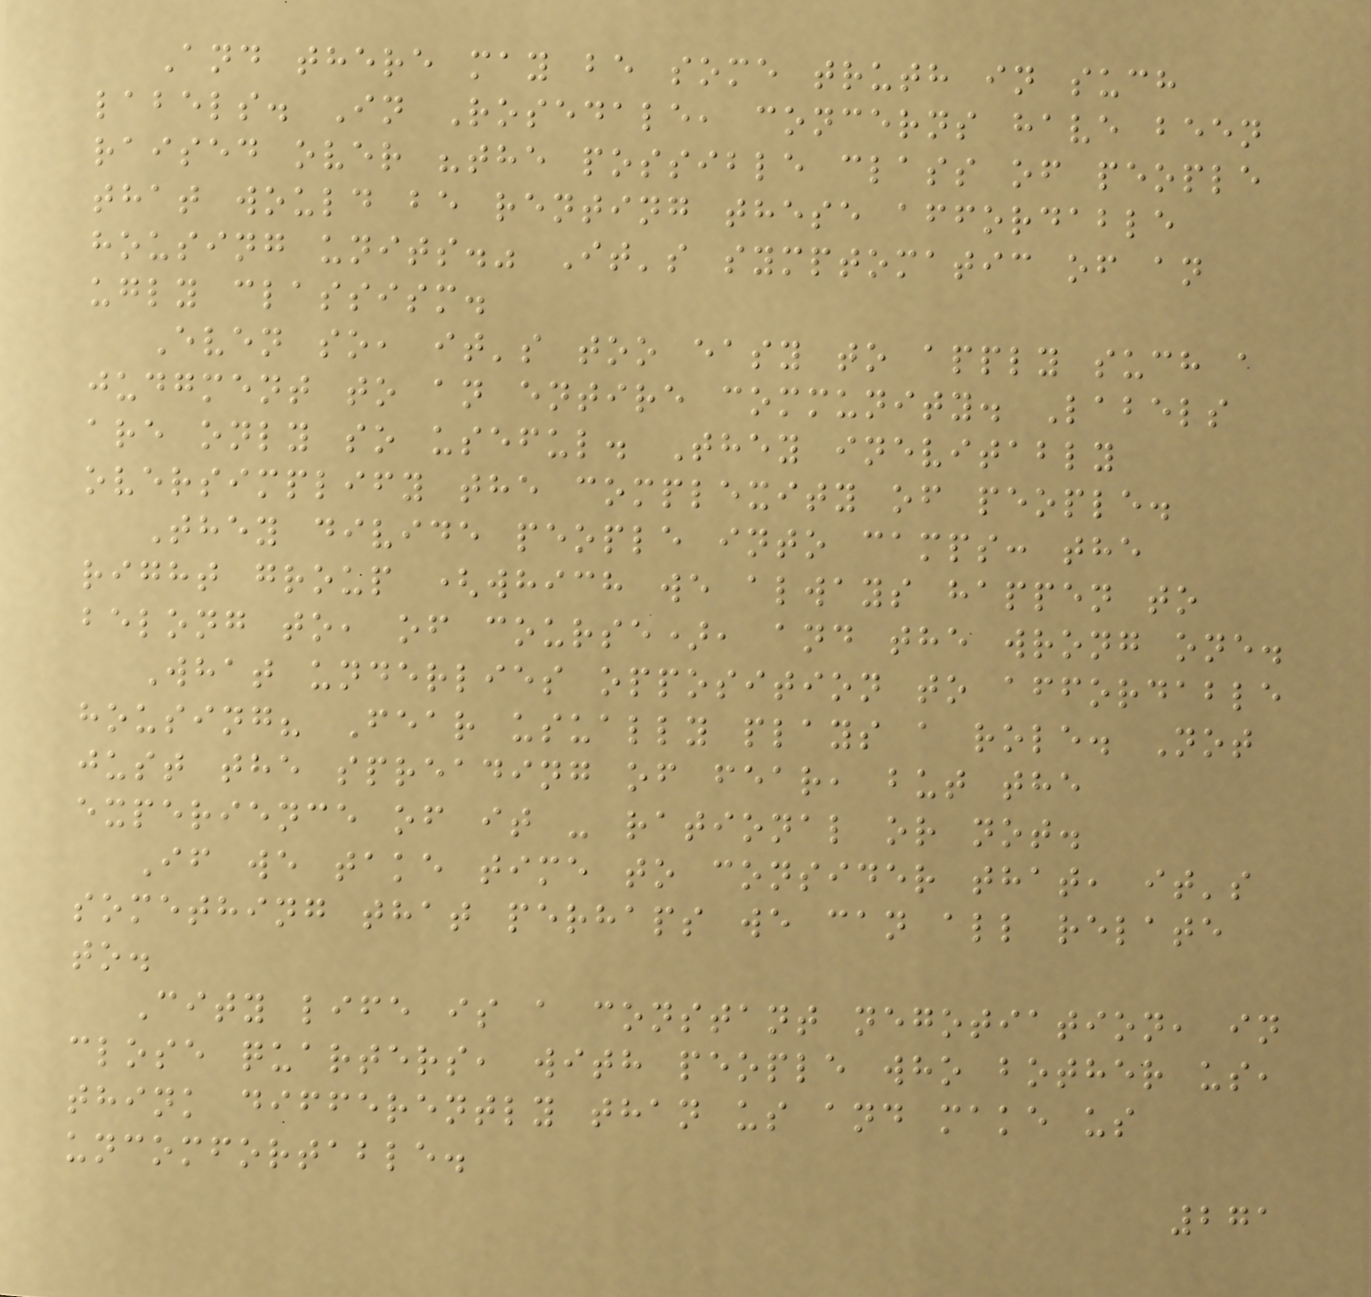And there may be some truth in such
labels. In Rosedale, concerns have been
raised over "the possible class of people
that would be renting these affordable
housing units." It's symptomatic of an
ugly classism.
Even so, it's too easy to apply such a
judgment to an entire community. Labels
are only so useful. They inevitably
oversimplify the complexity of people.
They divide people into camps: the
right group (which we always happen to
belong to, of course), and the wrong one.
What underlies opposition to affordable
housing? Fear usually plays a role. Not
just the spreading of fear, but the
experience of it - rational or not.
If we take time to consider that, it's
something that perhaps we can all relate
to.
City life is a constant negotiation, in
close quarters, with people who bother us,
think differently than us and make us
uncomfortable.
271
